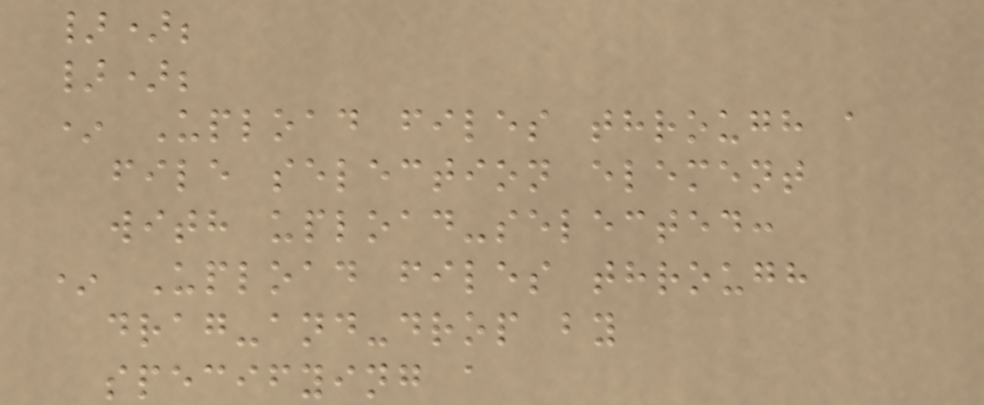});
});
* Upload files through a
file selection element
with upload-selected:
* Upload files through
drag-and-drop by
specifying a
